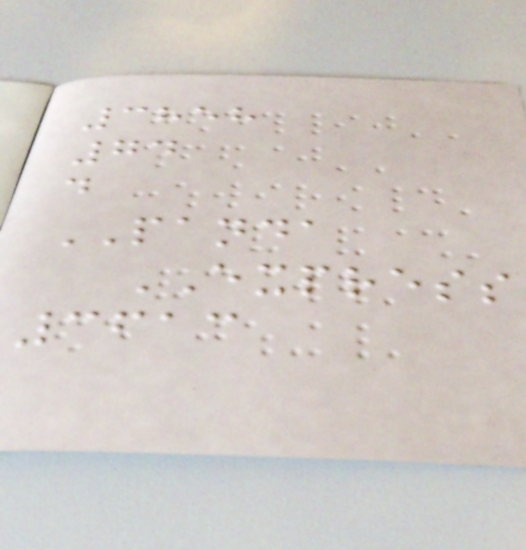3858
74
d
PANDA
EXPRESS
3613
